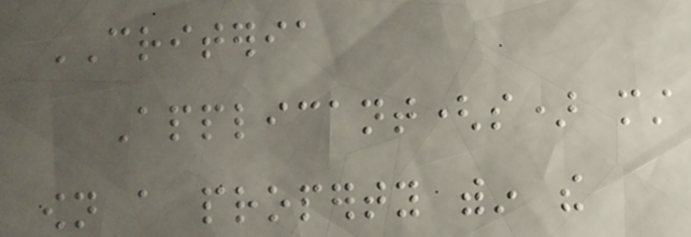CRITERIA
Applicant(s) must
own a property within the
